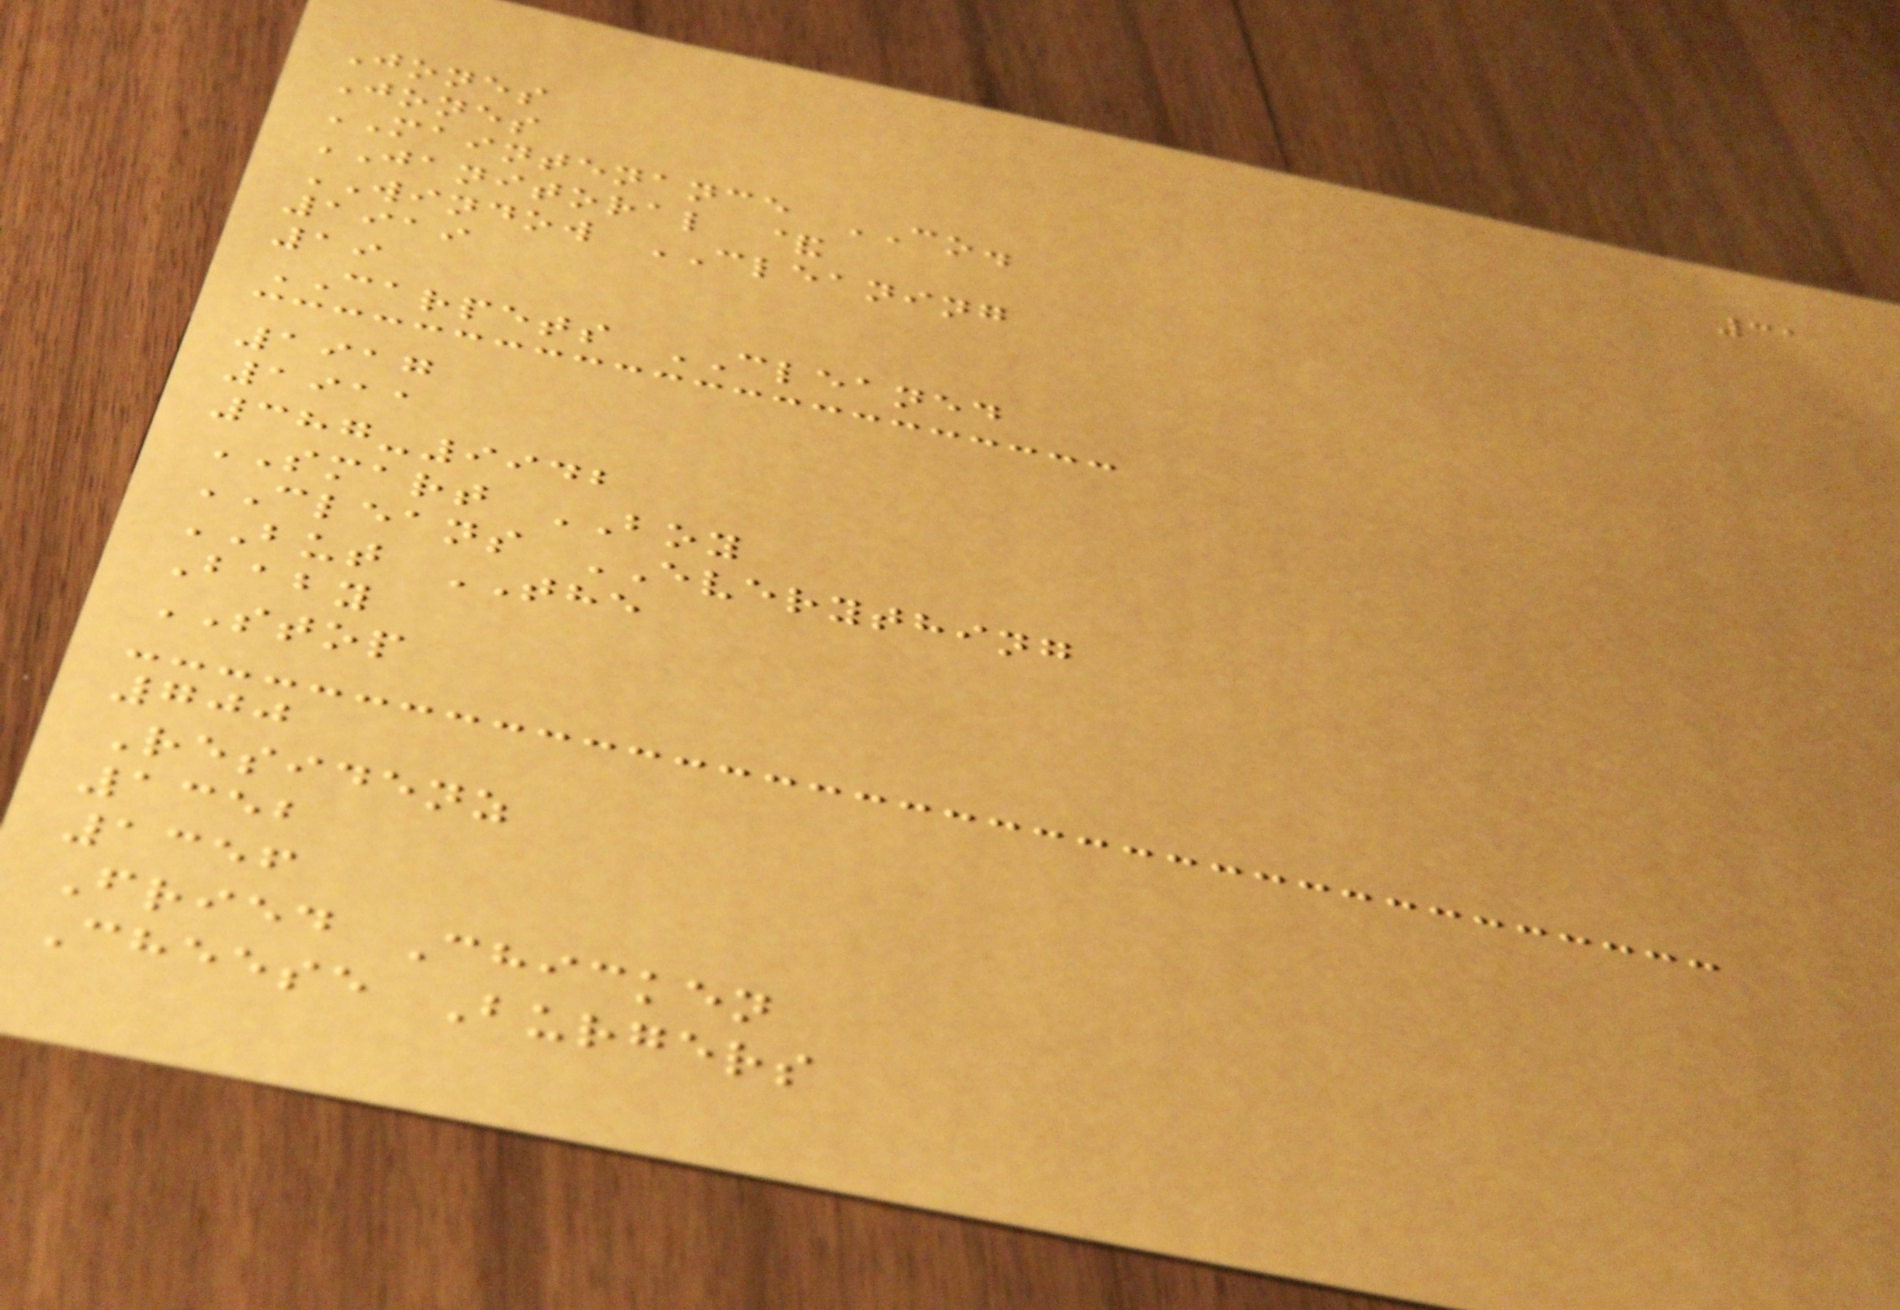31
Jones
Jones
MAINTENANCE CO.
JANITORAL &
WINDOW CLEANING
1919
19
CARPETS CLEANED
1917
1911
387-9942
SMART BOY
CLEANS EVERYTHING
BUT THE
Baby
STOP
700
Residenz
1352
1356
Fried Chicken
Cheese Burgers
